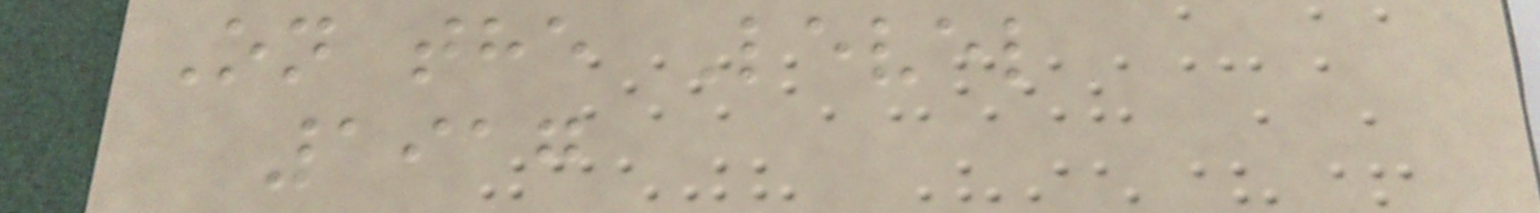On the Level
1917
